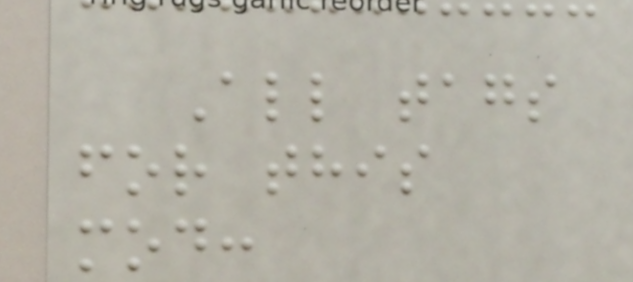All tags
for this
mod:
